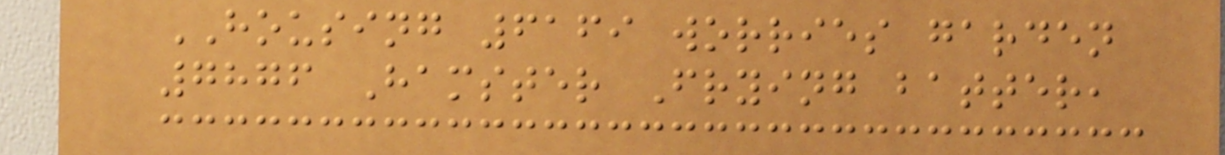HOUSING 6169 worries garden
7876 Hamster Frying batter,
